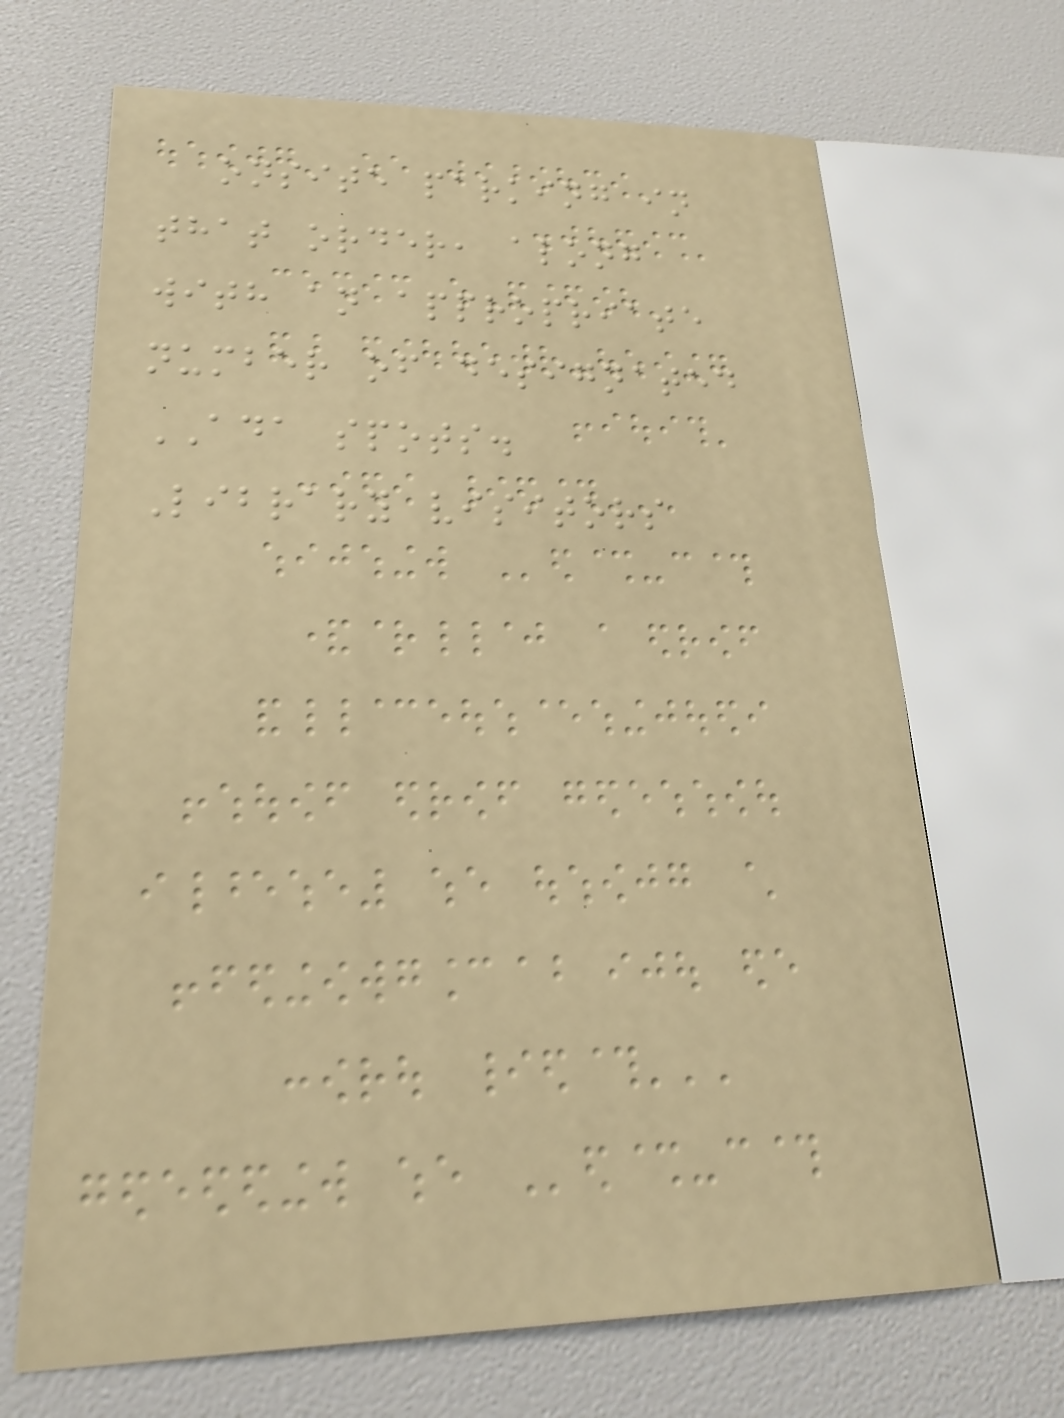onsite parking in
that order, along
with an appropriate
number of designated
ADA spots.
Library visitors
